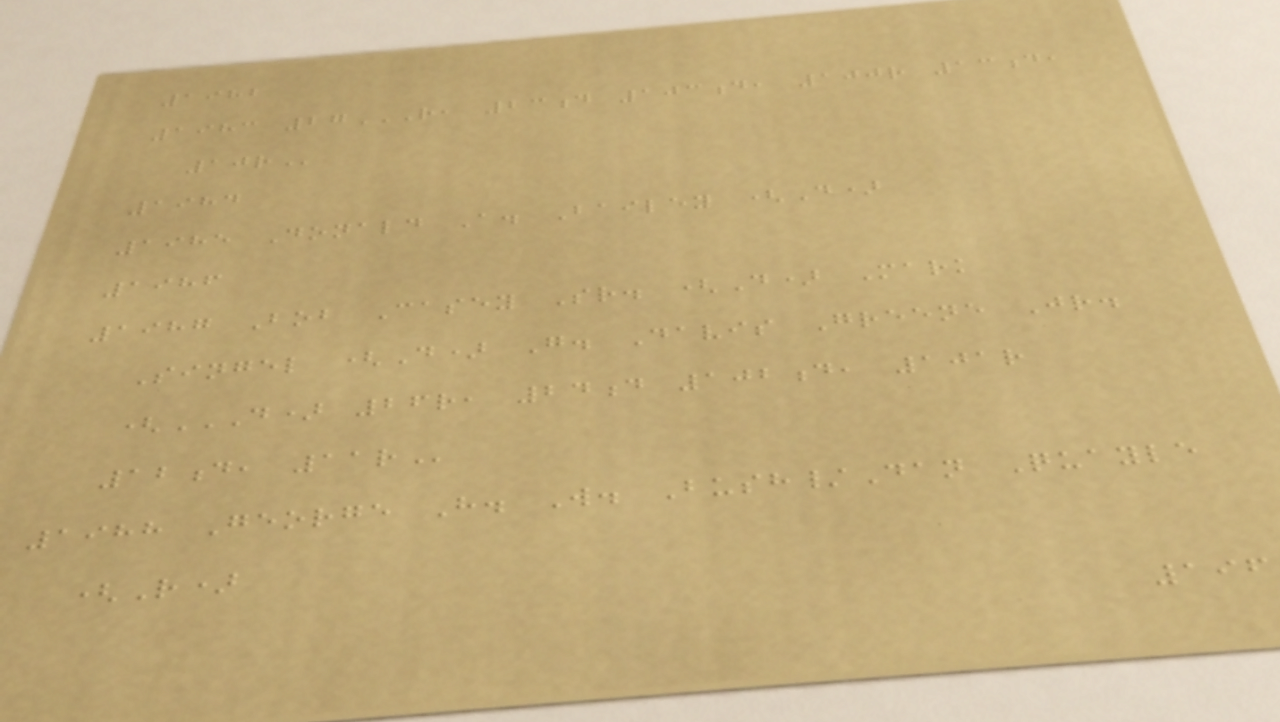1982
1983 27R, 23D 103D, 100R 13D,
10R
1984
1985 Donald A. Bailey (D)
1986
1987 Bob Casey Sr. (D) Mark
Singel (D) G. Davis Greene Jr.
(D) 26R, 24D 102D, 101R
12D, 11R
1988 George H. W. Bush/Dan Quayle
(R)
196
